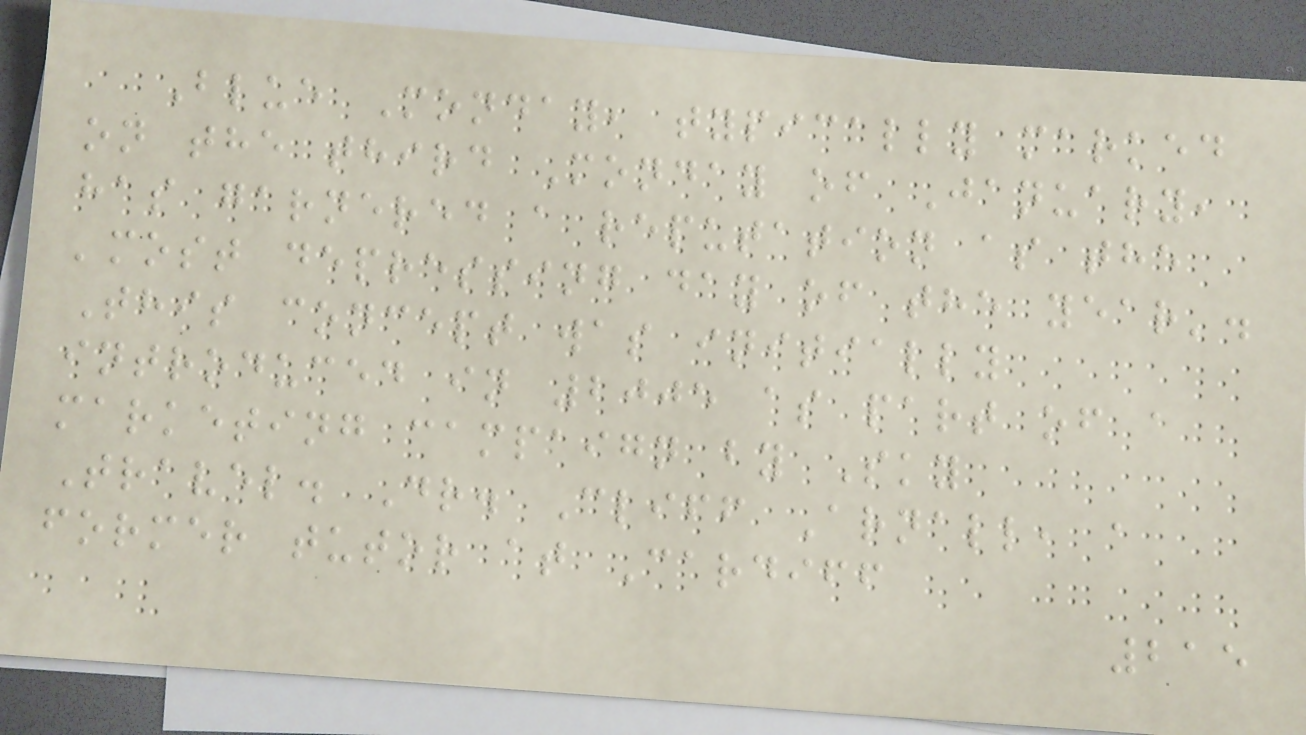Blue Monday, typically marked
on the third Monday of January,
has garnered a reputation as the
'most depressing day of the year'.
This concept was initially
introduced in 2005 as part of a
marketing campaign by Sky
Travel. Dr. Cliff Arnall, a
former tutor at Cardiff
215
